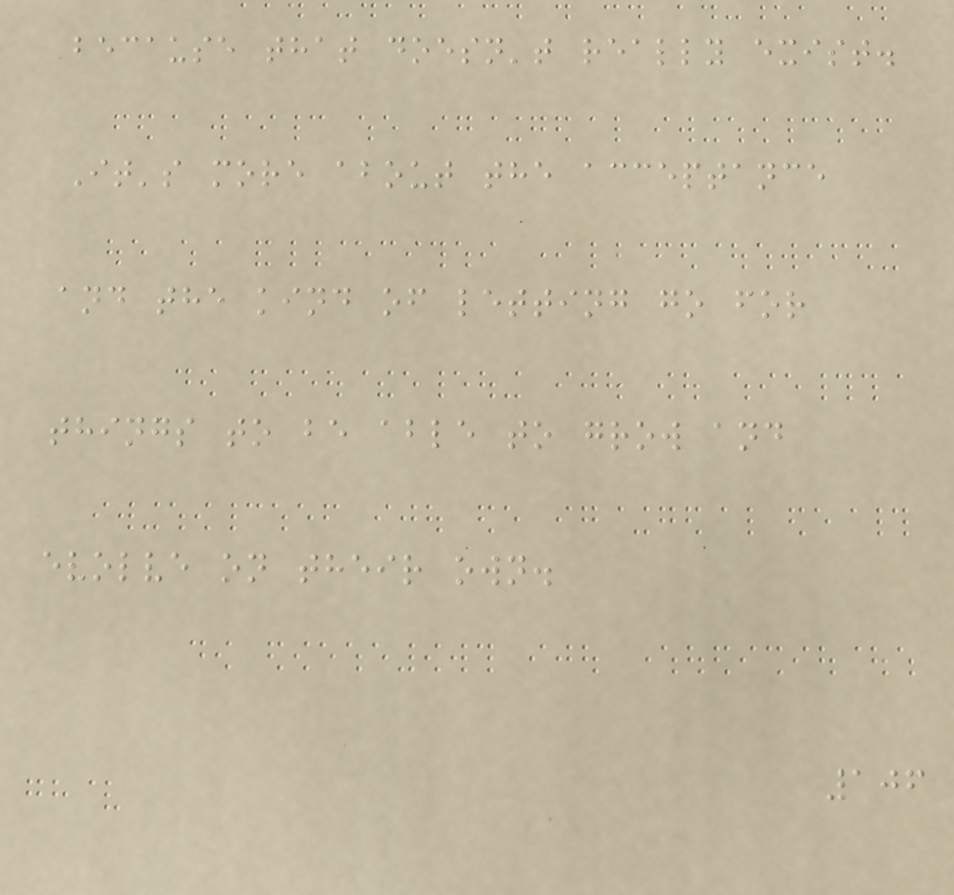because that doesn't really exist.
It's more about the acceptance
and the kind of letting go for
things to be able to grow and
evolve on their own.
106
